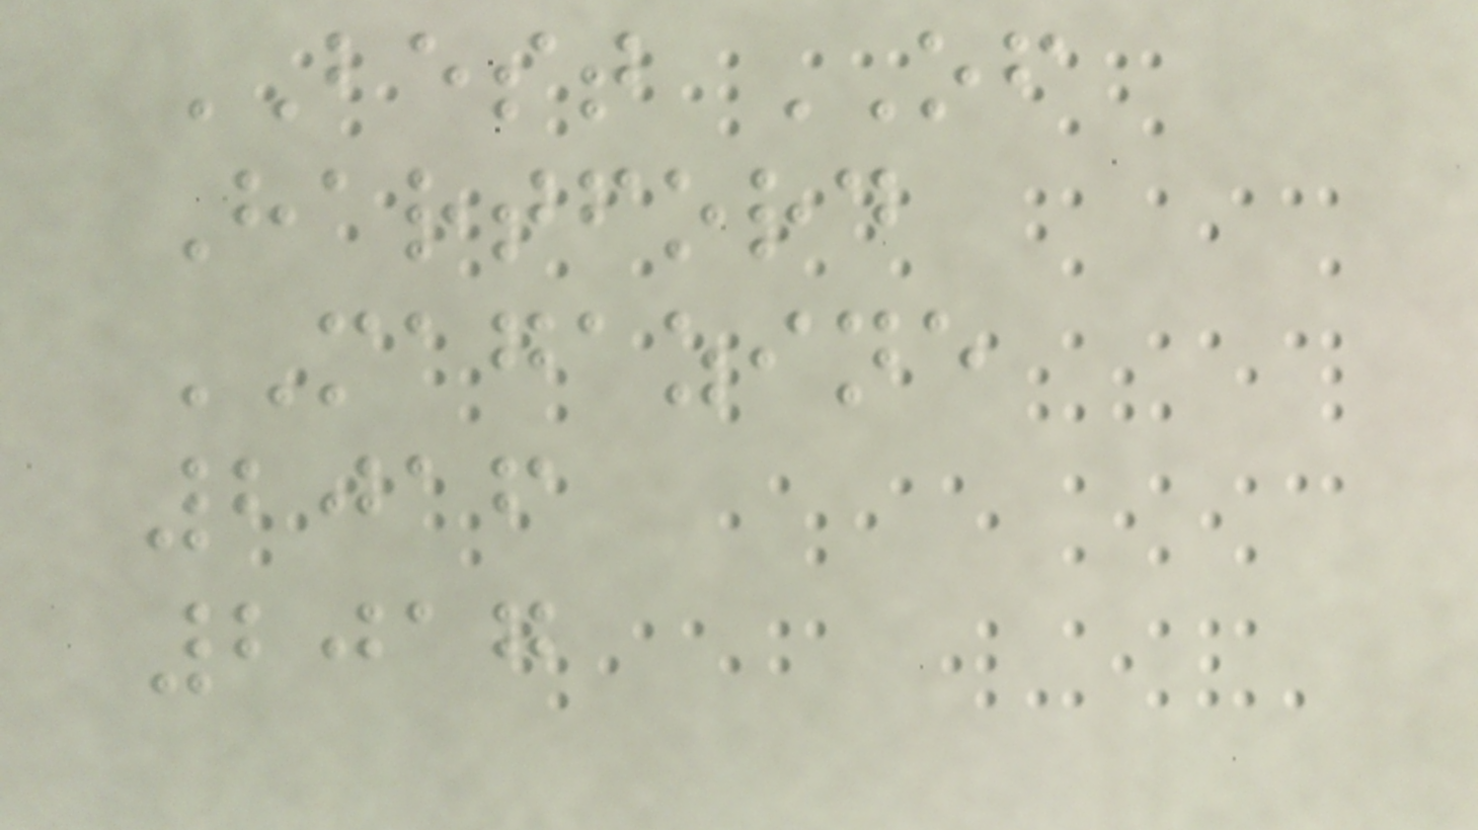BEST OF
Hartford
MAGAZINE
2016
2017
